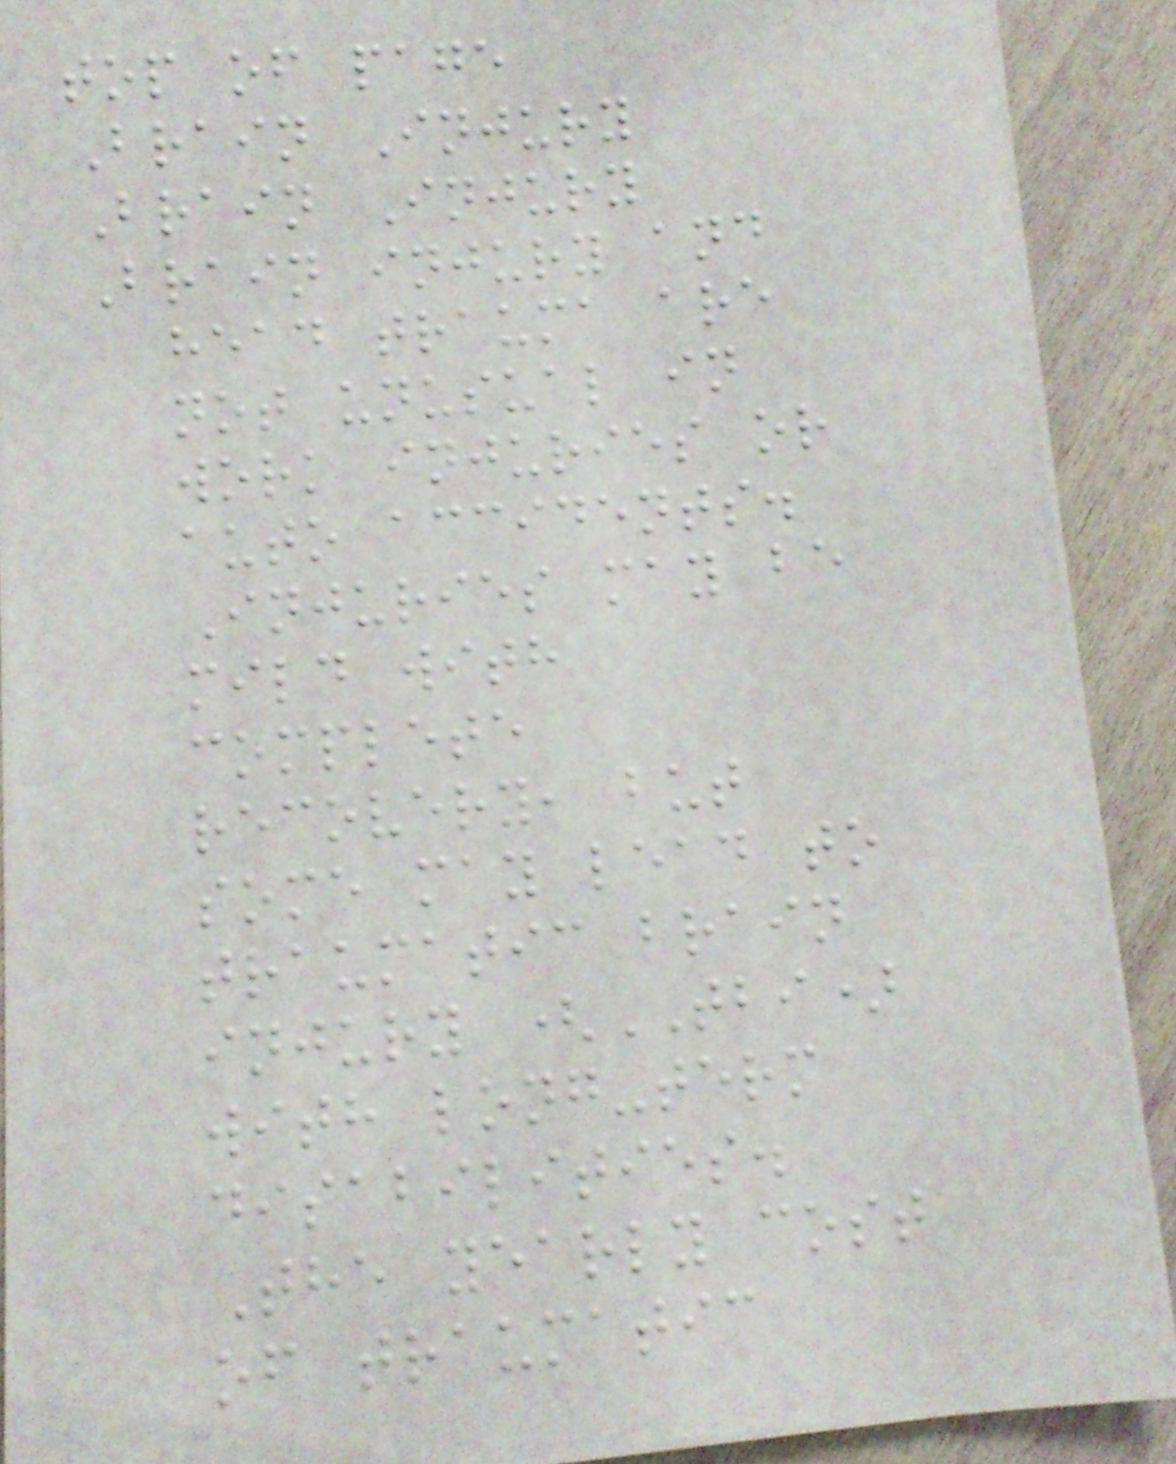top of page
Brain Injury
Brain Injury
Brain injury and
head trauma are
not unusual in
work injuries or
auto accidents.
Injuries may be
mild with
complete
recovery, but
some may lead to
traumatic brain
injury (TBI)
with long-term
disabilities.
The yearly cost
of traumatic
